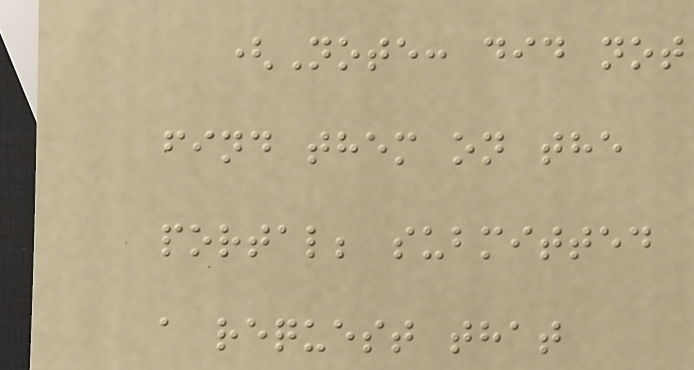(Note: did not
find them on the
portal; submitted
a request that
